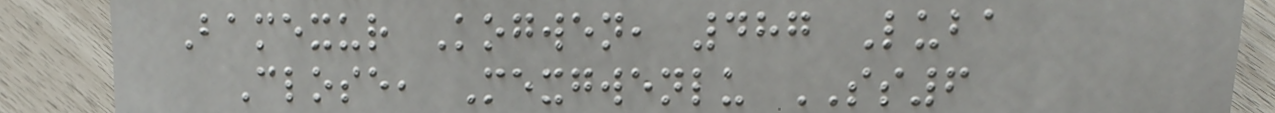Bamexur Kogwen, 487 Luba
Close, Mexgwenlu SS6
